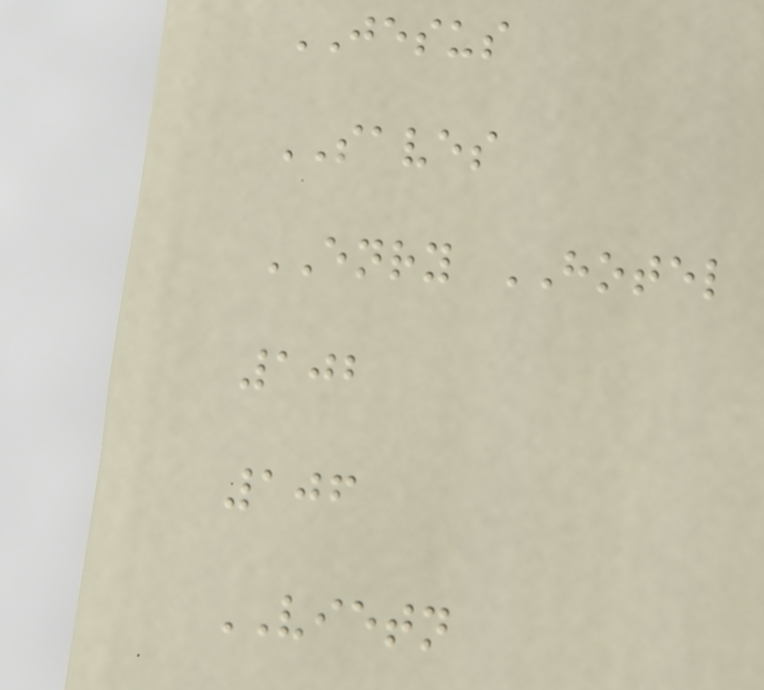JESUS
SAVES
ENRY HOTEL
102
106
VIETN
